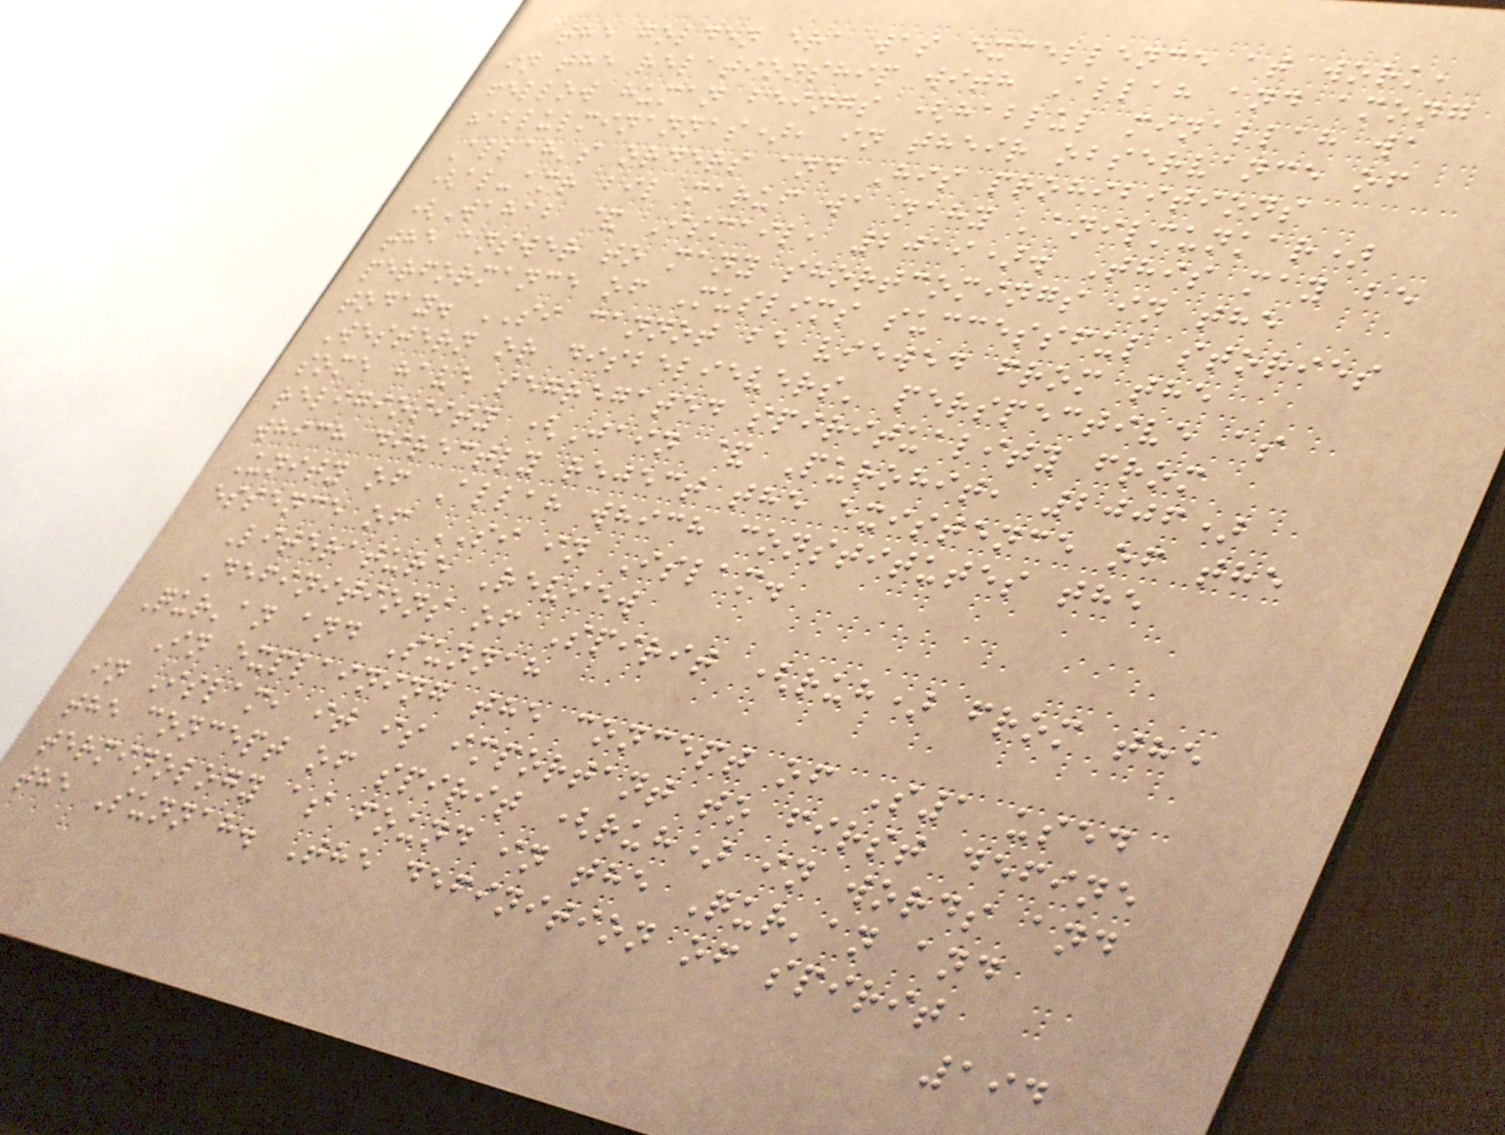the golden era was excellence at work,
in the relationship with Allah and among
fellow human beings (hablul minallah wa
hablulminannas), in their observance of
Allah's orders and His prohibitions
(al-amr bil maruf wa nahy 'anilmunkar)
(Wahab & Ismail, 2019). This may be
the answer to many shortcomings in the
performance of Muslims successful stories
today. SI cannot be viewed from the
Western or disbelievers' perspective as
some have segregated spirituality from
religiosity (Jain & Purohit, 2006)
which directly reject the existence of the
Unity of Allah which constitutes the
essence of SI in Islam.
Literature Review
Definitions of Spirit (ruh) from the
Qur'an and Sunnah
In explaining the concept of S1 used
in Islam, it is important to first define
the concept of spirit (ruh) in words and
terminology as found in the Qur'an and
the Sunnah. The definition of spirit
194
